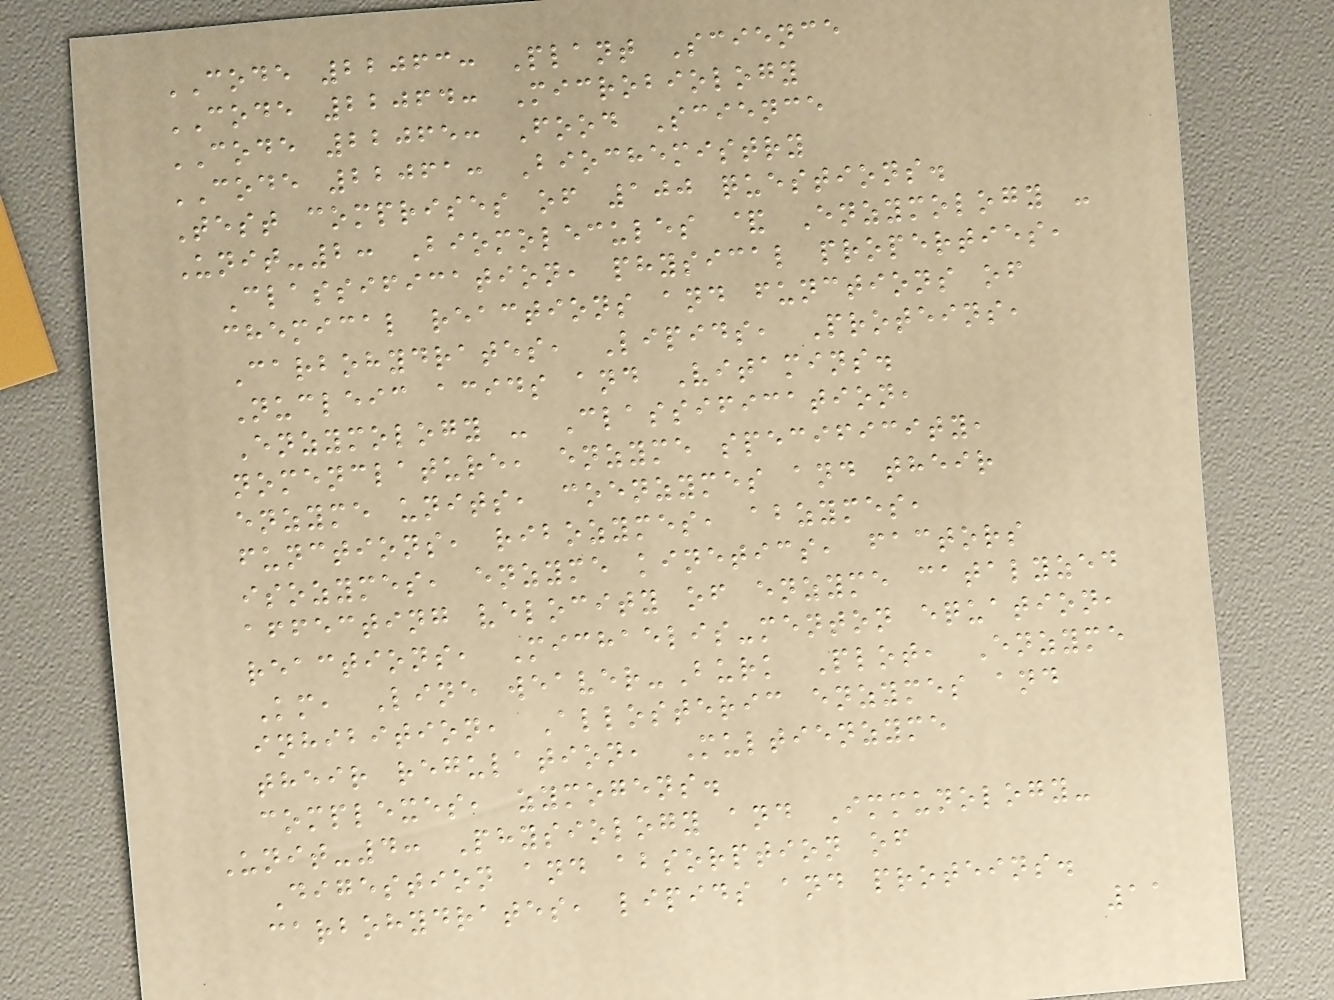CODE 22063: Plant Science
CODE 22064: Microbiology
CODE 22065: Food Science
CODE 22061: Biochemistry
Test comprises of 100 questions.
Unit-2: Biomolecules & Enzymology -
Classification, physical properties,
chemical reactions and functions of
Carbohydrates, Lipids, Proteins,
Nucleic acids and Vitamins.
Enzymology - Classification,
nomenclature, enzyme specificity,
enzyme units, coenzymes and their
functions, ribozymes, abzymes,
isozymes, enzyme kinetics, factors
affecting velocity of enzyme catalyzed
reactions, Michaelis-menton equation,
Km, Line weaver-Burk Plot, Enzyme
inhibition, Allosteric enzymes and
their regulation, Multienzyme
complexes, zymogens.
Unit-4: Physiology and Immunology-
Digestion and absorption of
carbohydrates, lipids and proteins.
11
